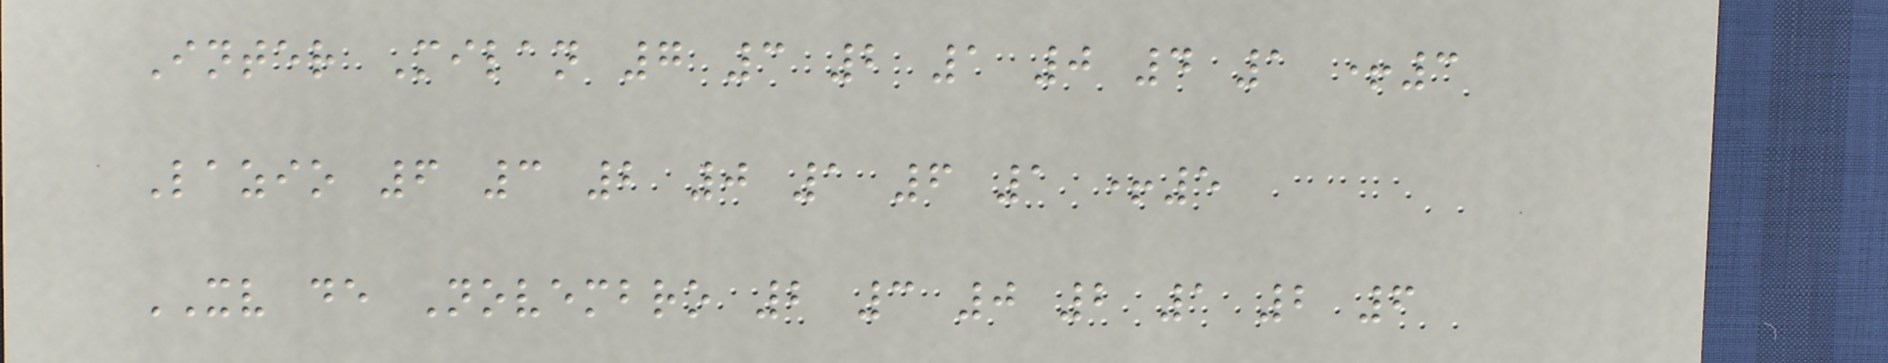Inter Milan 7 3 2 1 0 4 1 +3
Lazio 6 3 2 0 1 6 1 +5
XV de Novembro 2 3 0 2 1 2 6
